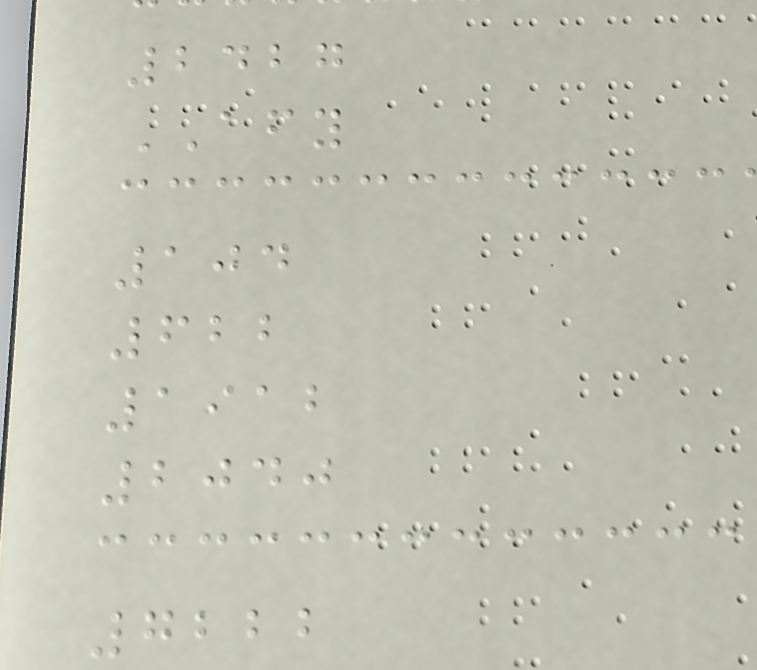2427
AFY
104
622
1912
2040
7222
